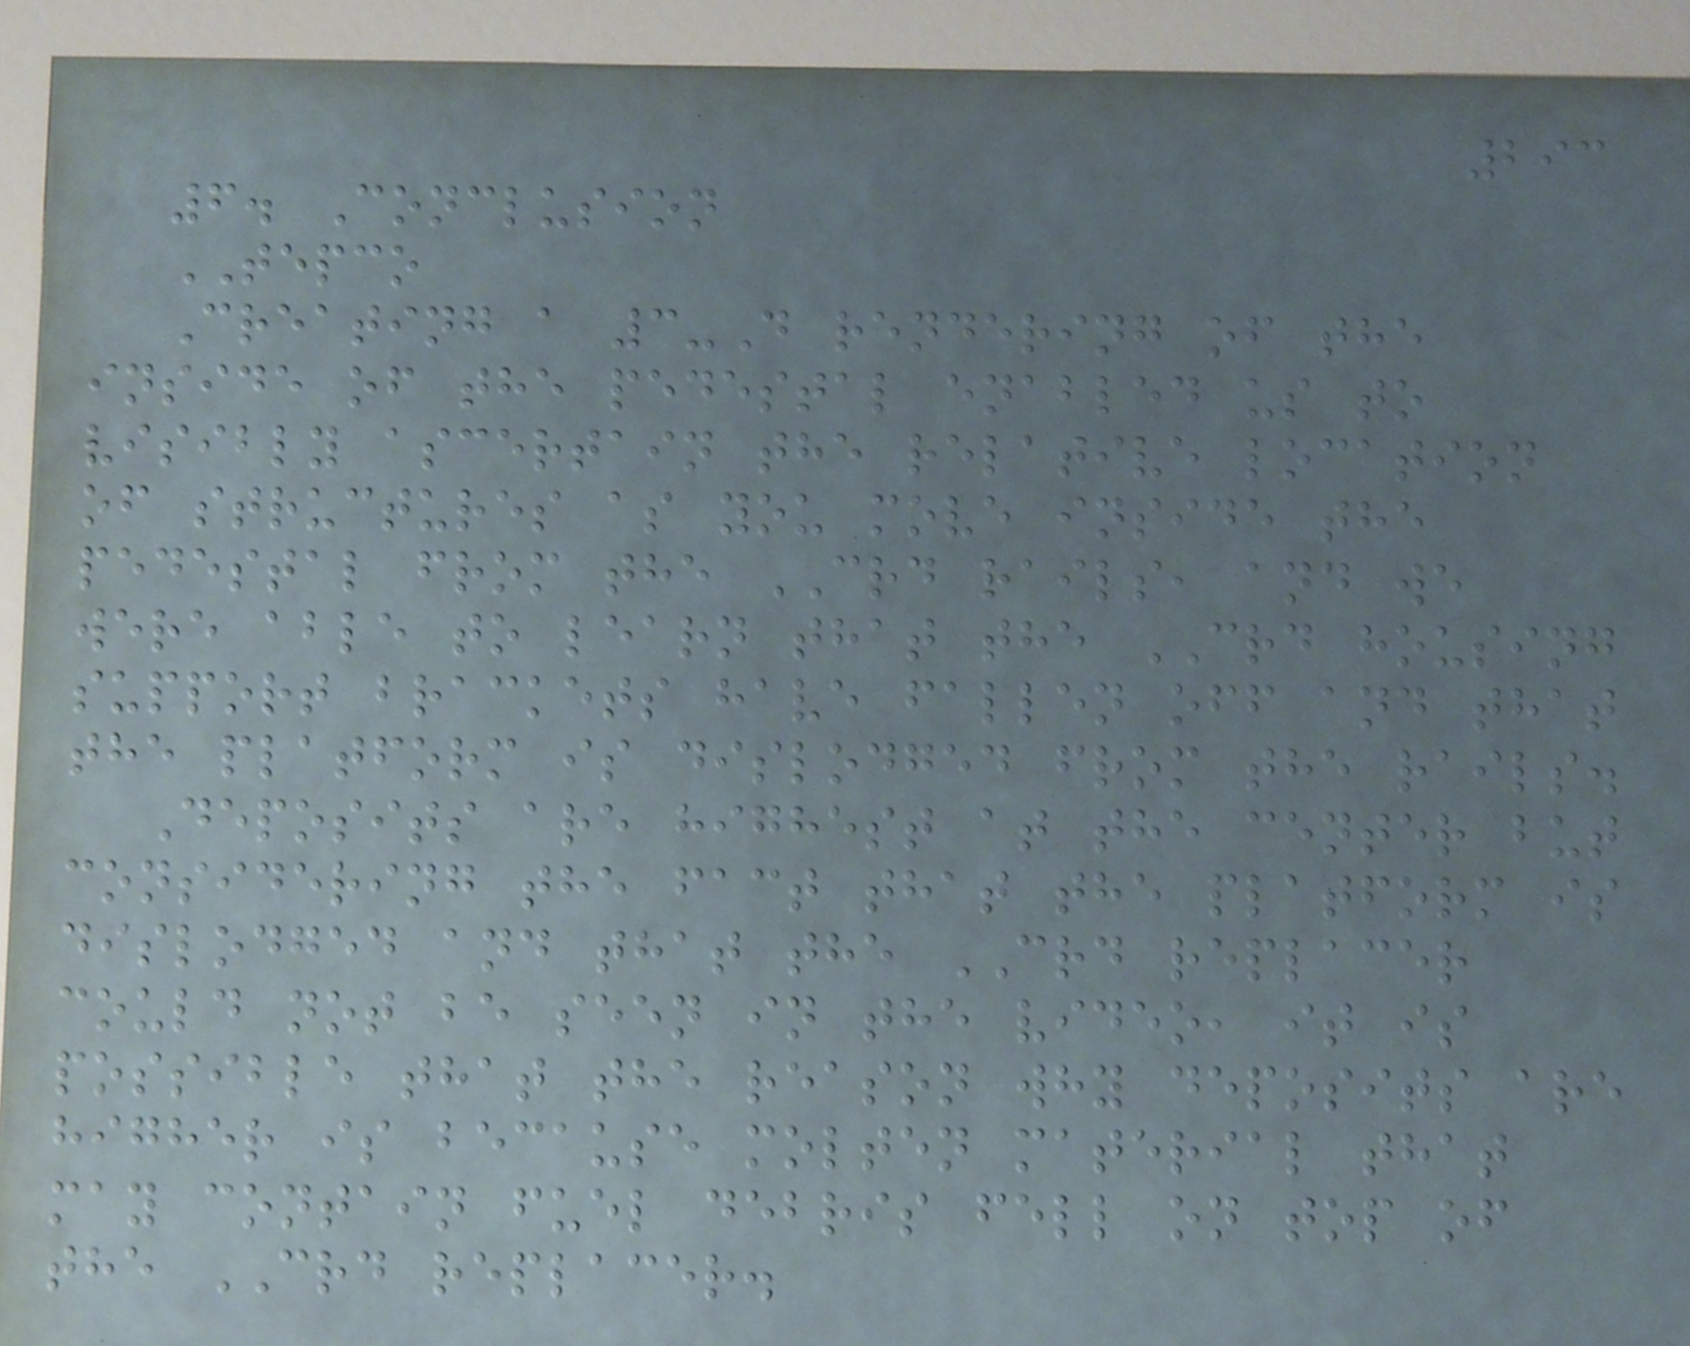293
6. Conclusion
TEPCO
Creating a 3-D rendering of the
inside of the pedestal enabled us to
visibly ascertain the relative location
of structures as you move inside the
pedestal from the CRD rails, and we
were able to learn that the CRD housing
support brackets have fallen off and that
the platform is dislodged from the rails.
Deposits are highest at the center but
considering the fact that the platform is
dislodged and that the CRD replacer
could not be seen in the video, it is
possible that the reason why deposits are
higher is because molten material that
may contain fuel debris fell on top of
the CRD replacer.
